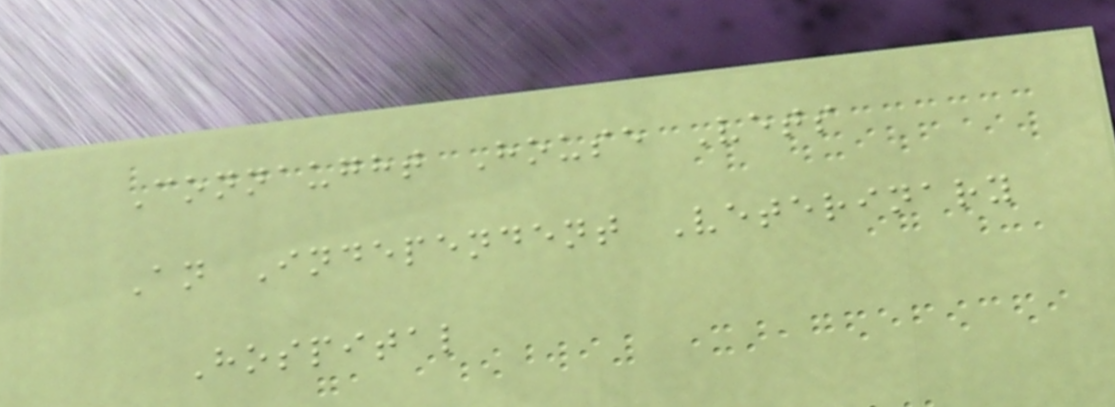Connaught House Vets
An Independent Veterinary
Hospital
